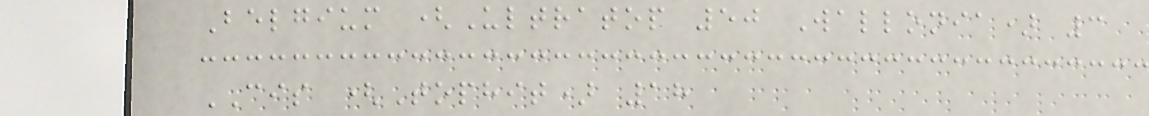Belgium (Ultratop 50 Wallonia) 3
CIS (Tophit) 18
